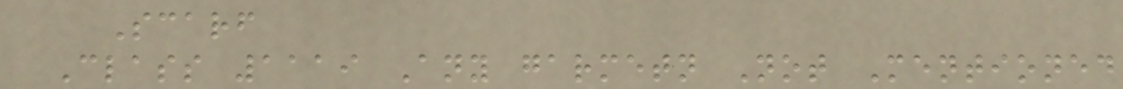Scarf
Class 1119 Any garmetn Not Mentioned
